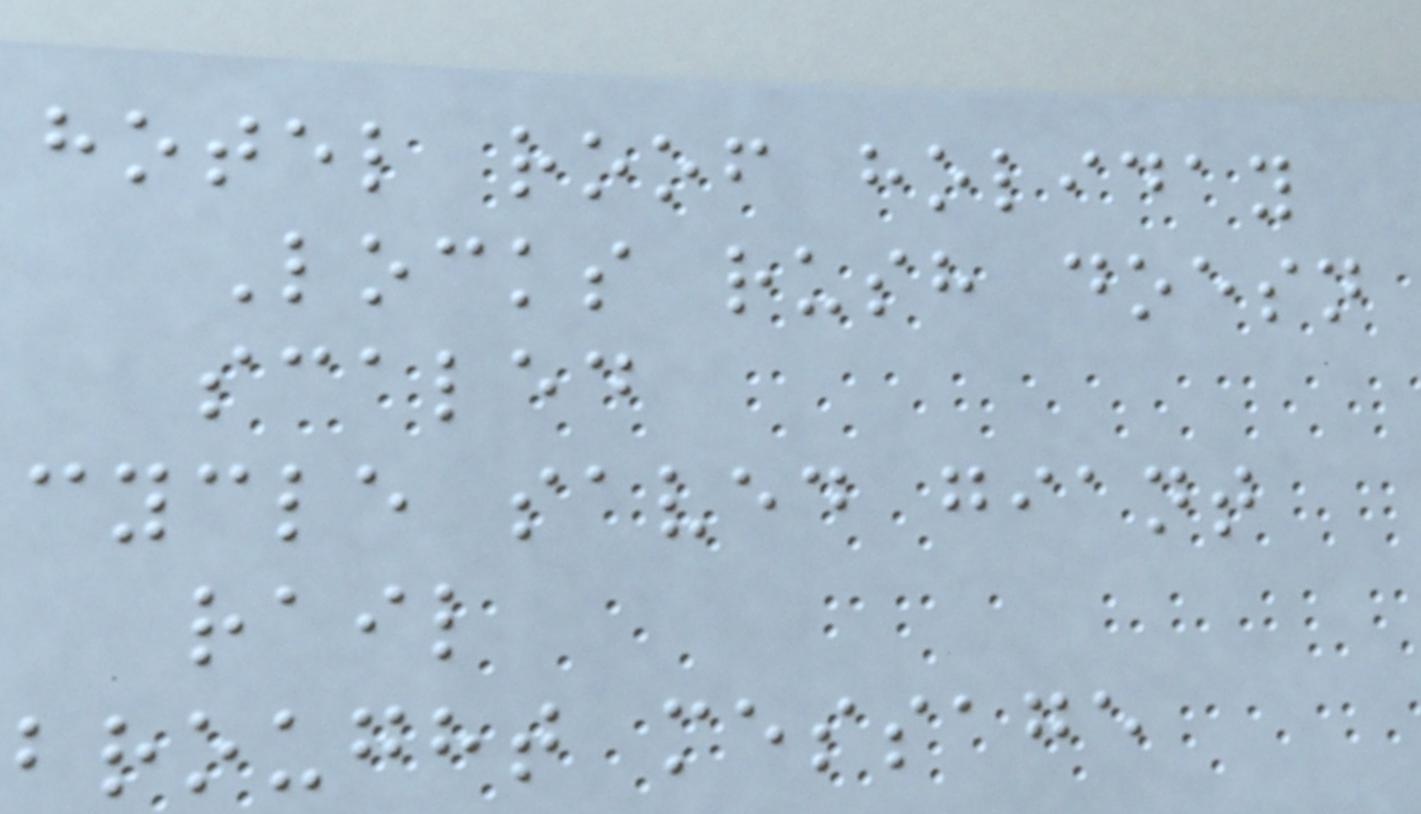hotel roof holiday
Locks rush doesn
scaled
cycle saved giant
rail
brought message
